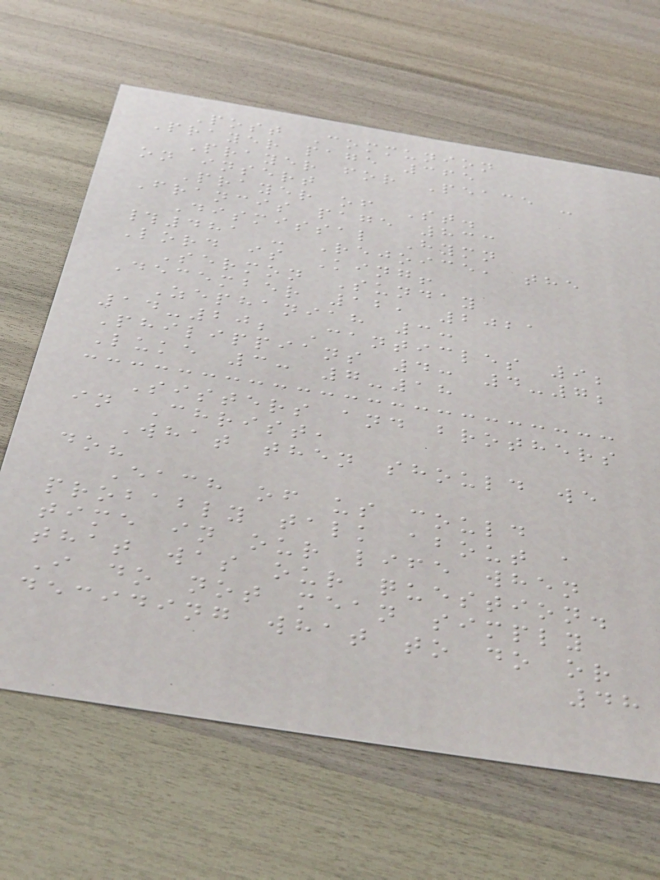Post Communion
Prayer page 365
Prayer for Peace -
on insert
Prayer of St.
Francis page 833
Dismissal Hymn
#481 - Rejoice, the
Lord is King!
Sermon Sunday
December 12, 2021
Zephaniah 3:
14-20; Canticles 9;
Philippians 4: 4-7;
Luke 3: 7-18
Sisters and brothers
in Christ,
What then should we
do?
Each of us could
probably talk about a
time in our life when
that was our question.
I do not mean simply
deciding what to do or
48
